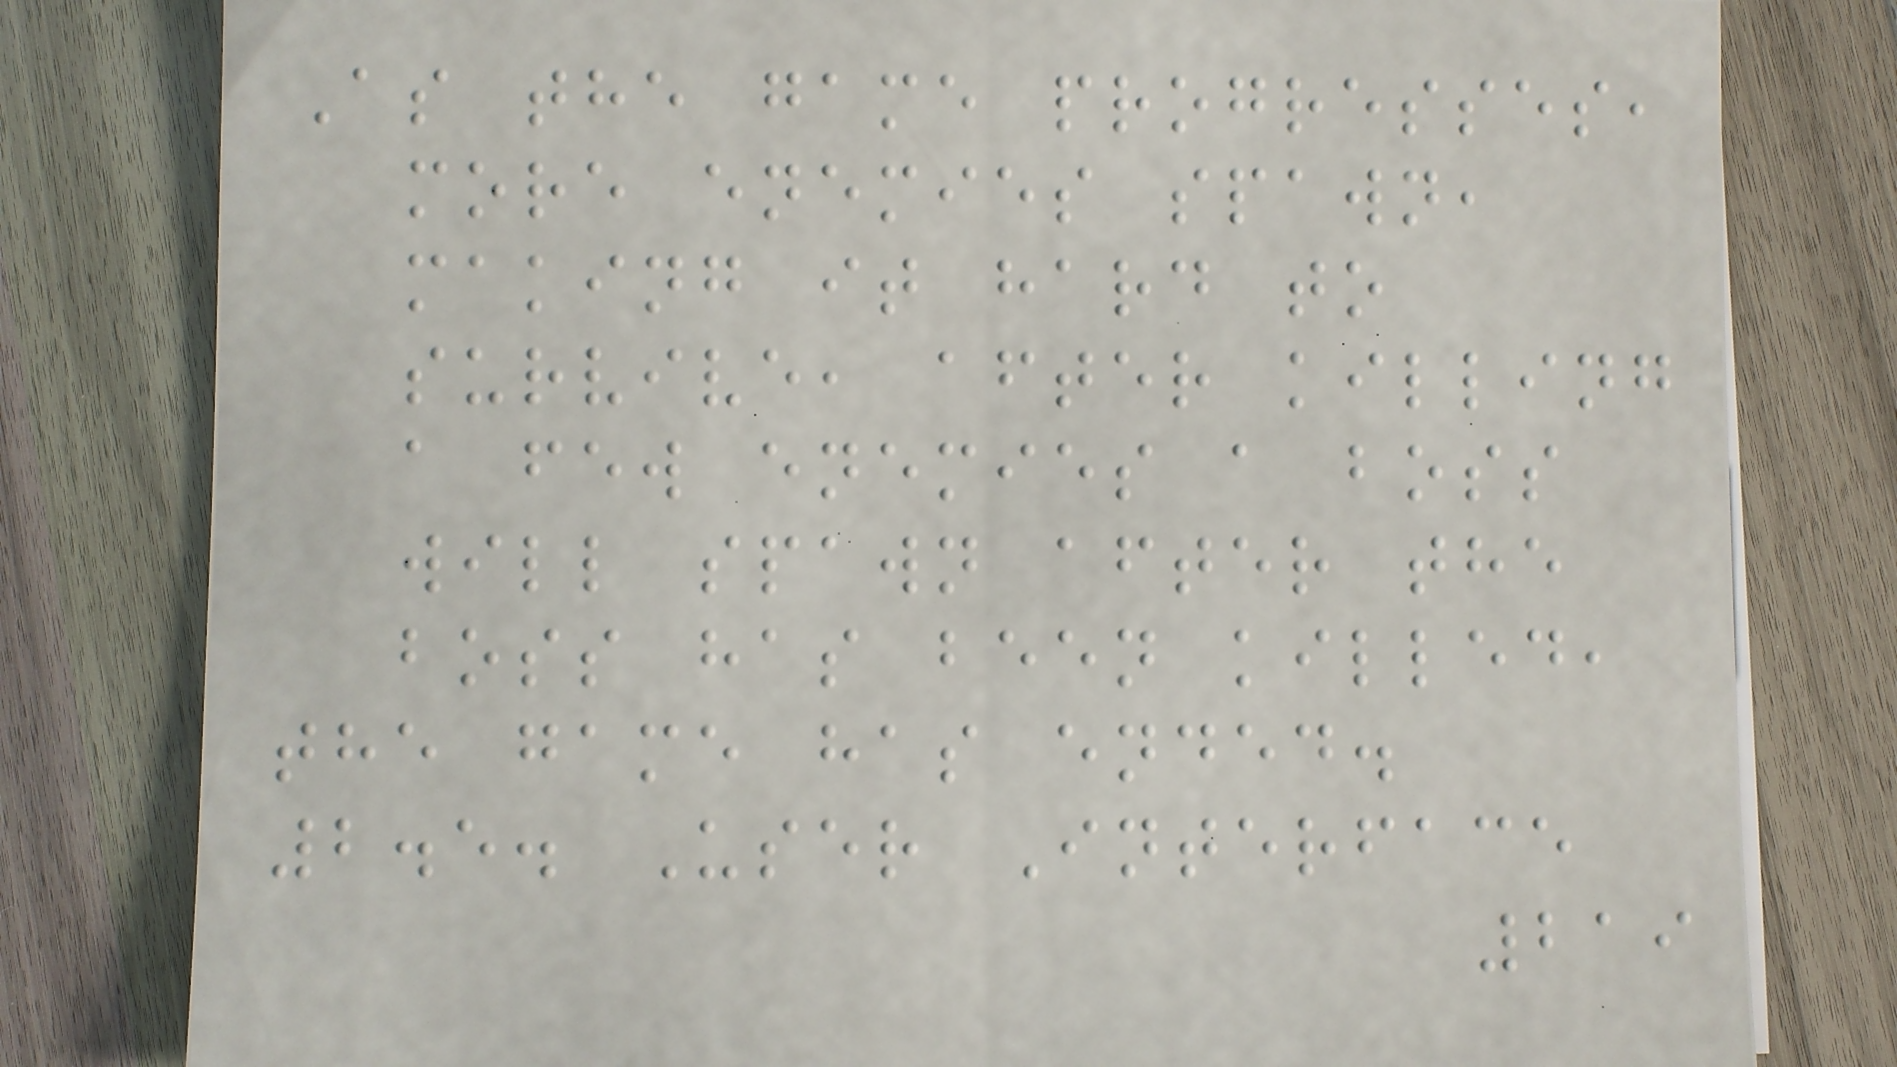As the game progresses,
more enemies spawn,
making it hard to
survive, after killing
a few enemies a boss
will spawn after the
boss has been killed,
the game has ended.
2.5. User Interface
219
